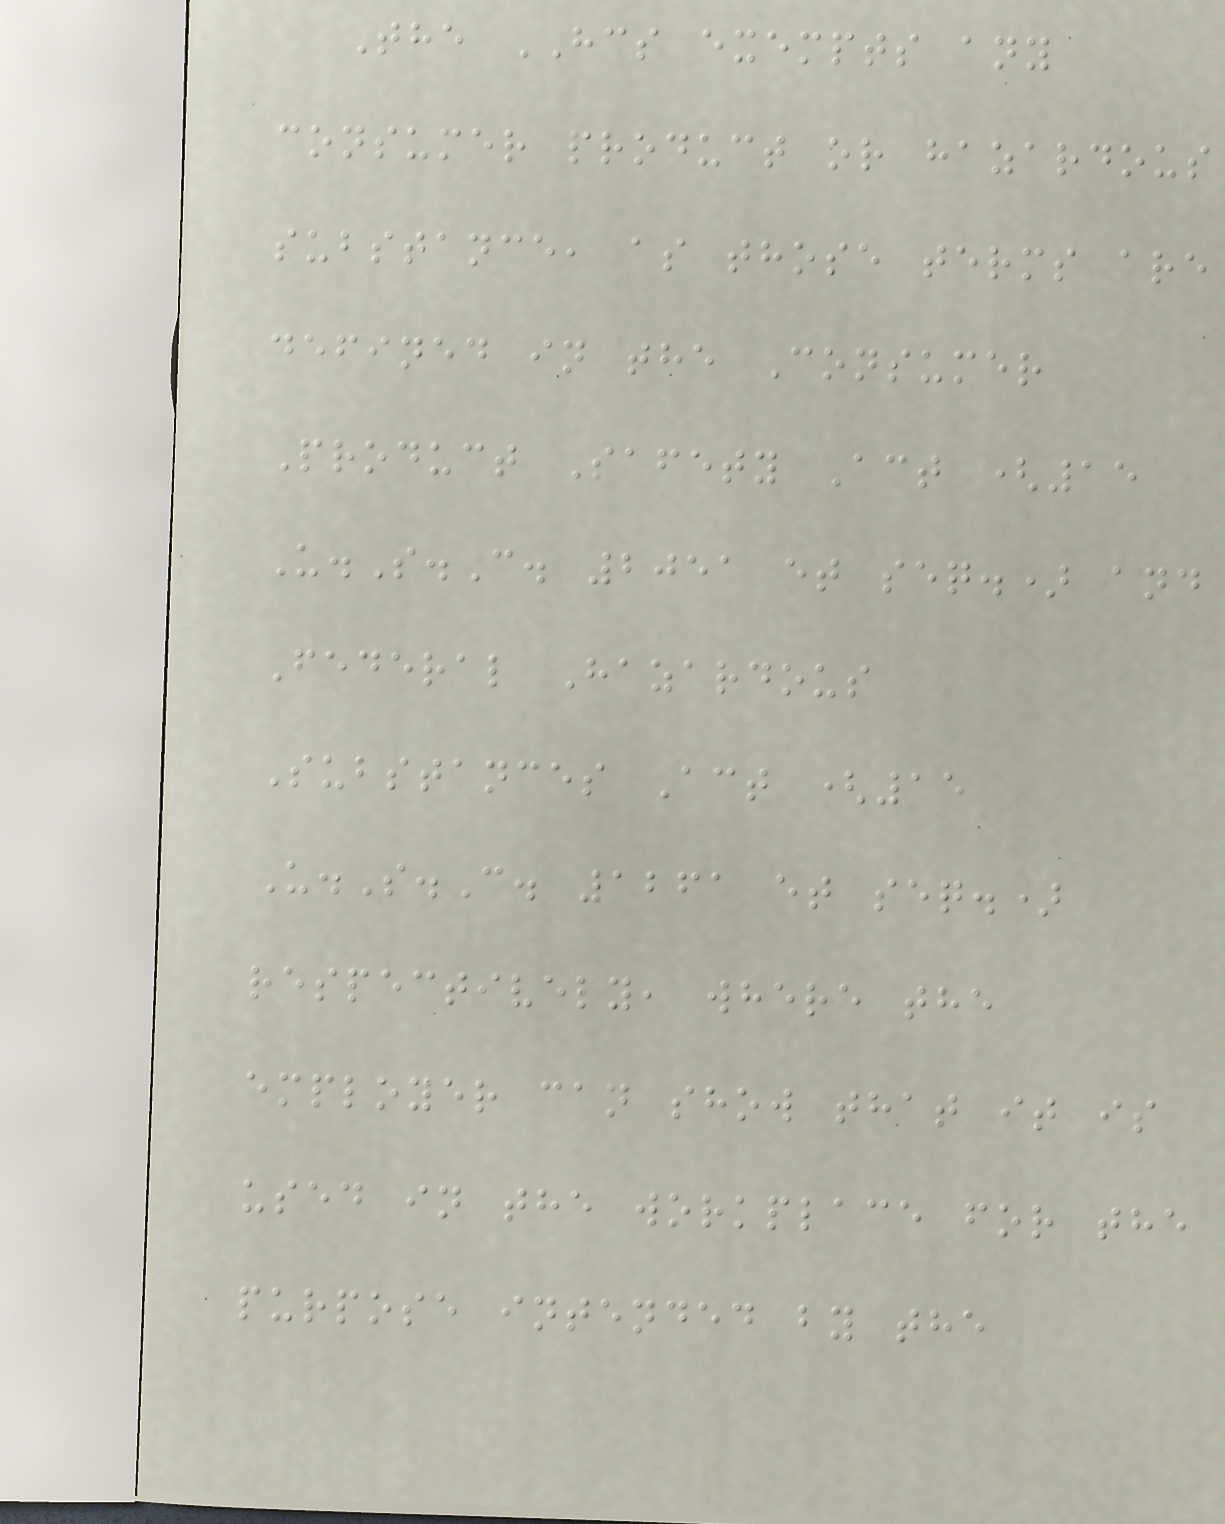The HCS exempts any
consumer product or hazardous
substance, as those terms are
defined in the Consumer
Product Safety Act (15
U.S.C. 2051 et seq.) and
Federal Hazardous
Substances Act (15
U.S.C. 1261 et seq.)
respectively, where the
employer can show that it is
used in the workplace for the
purpose intended by the
